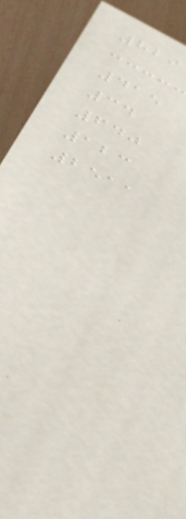829
415
34
640
123
2511
